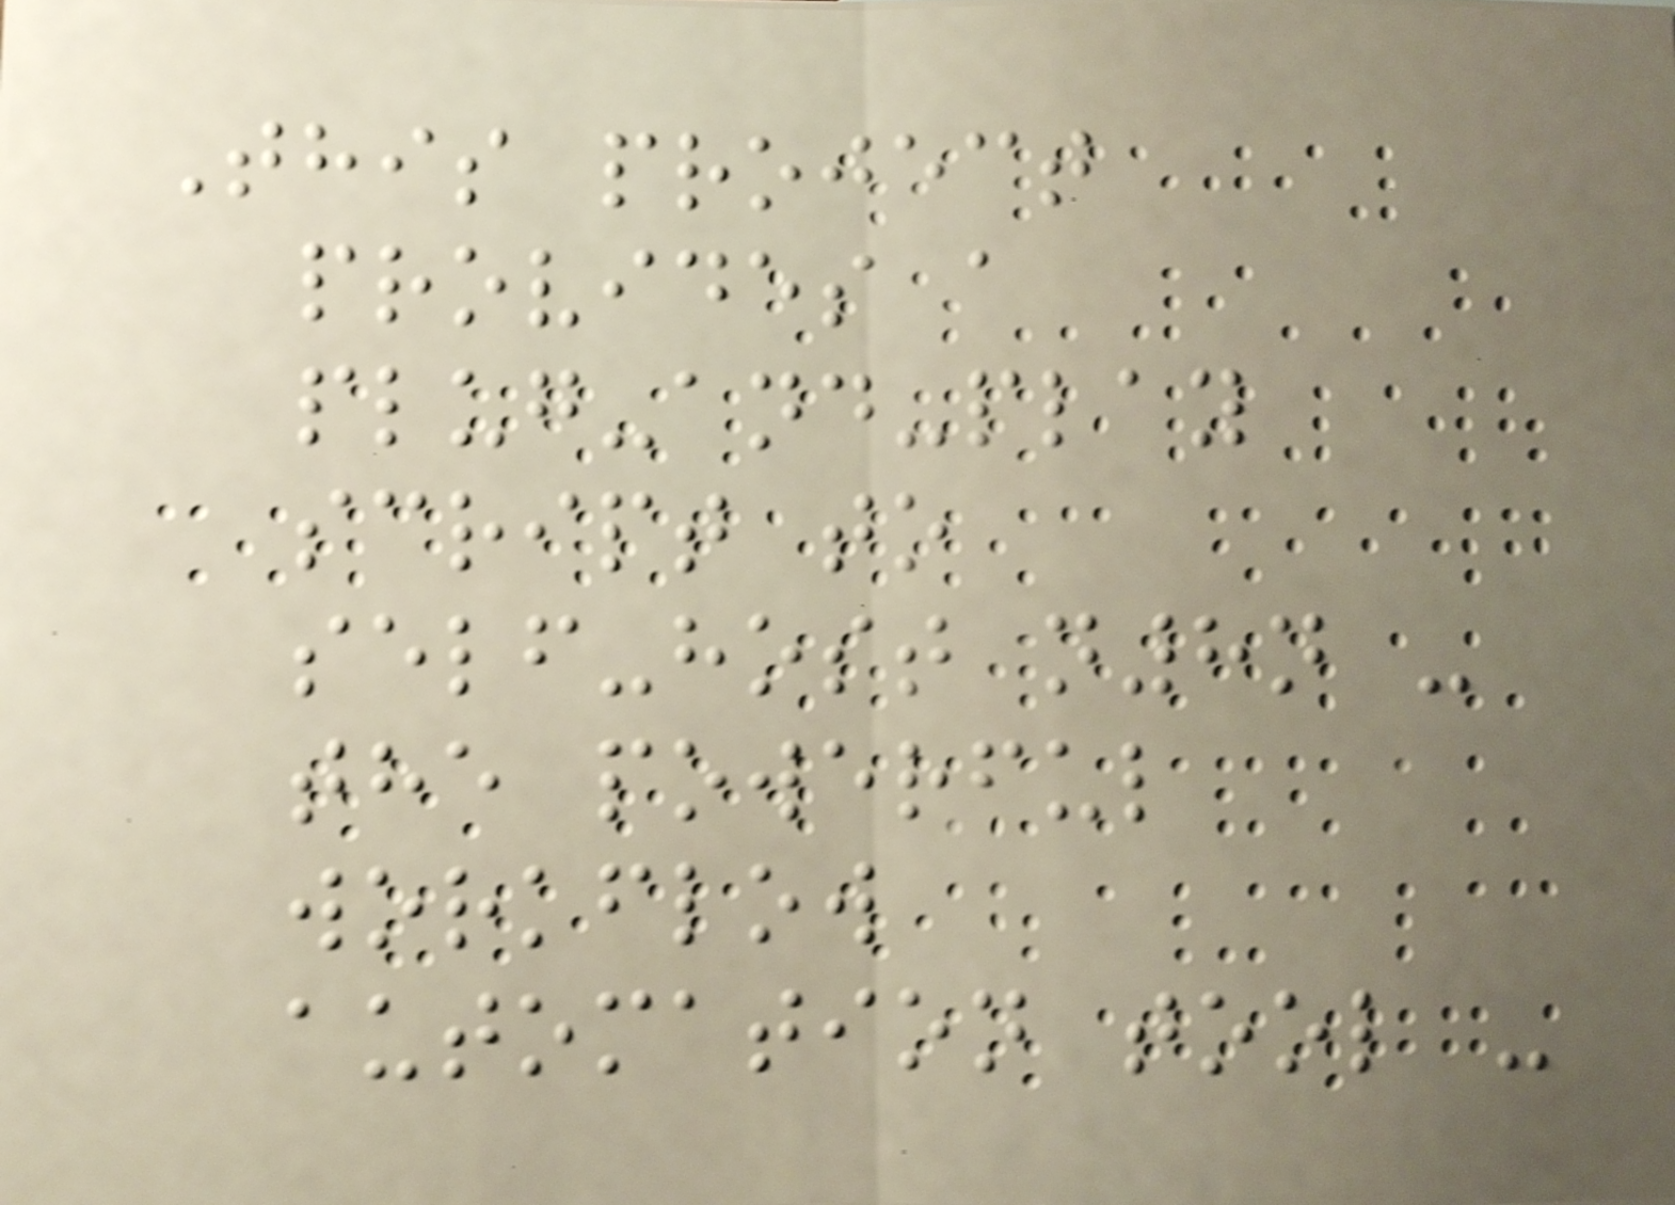This project
provides a
plug-and-play
script to
self-host n8n -
the powerful
workflow
automation tool -
